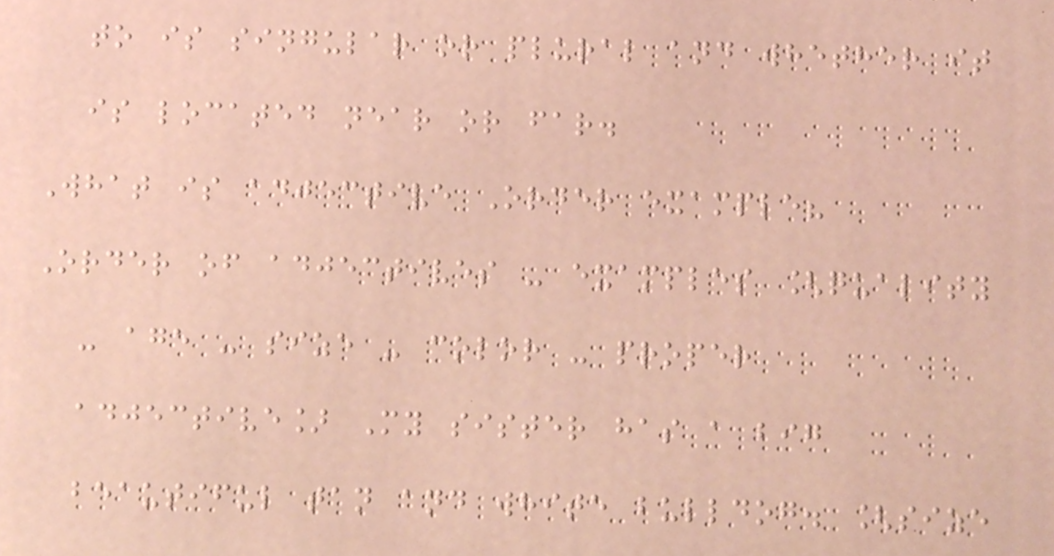to is singular or plural and whether it
is located near or far.
What is adjective Order example?
Order of adjectives - examples [quality
- age - size - color - proper
adjective] My sister has a big
beautiful tan and white bulldog. [size
